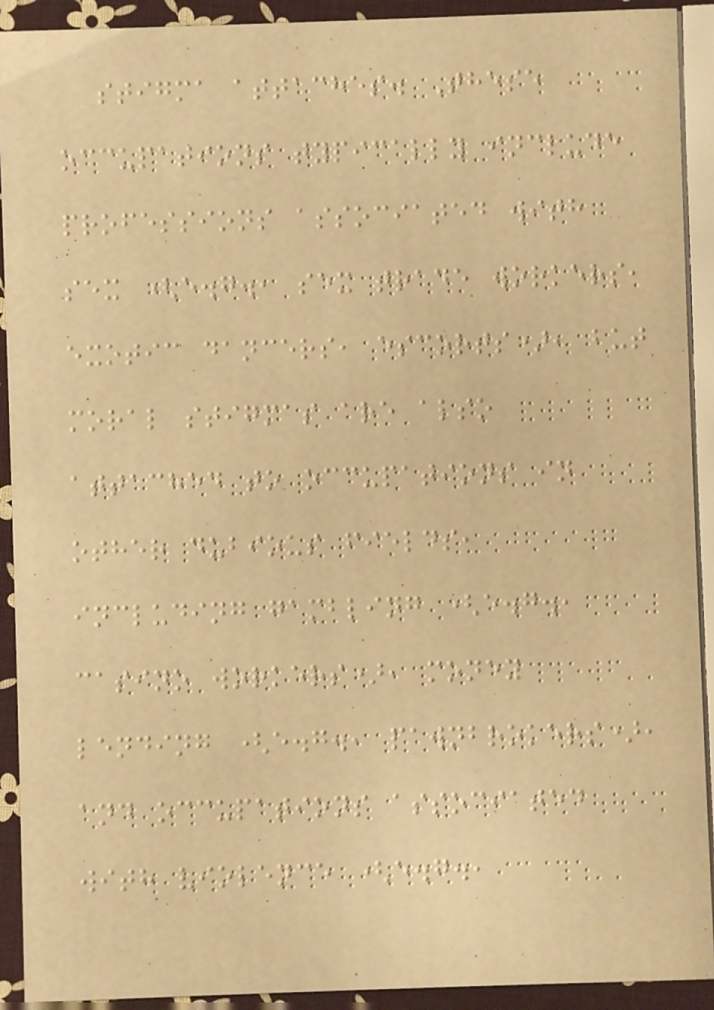stigma attaches. These
occupations typically include
professions associated with
sex (e.g., sex trade workers,
exotic dancers, escorts), but
moral stigmas are also
attached to occupations in
other dubious fields,
including gambling (e.g.,
casino workers), money
lending (e.g., pawnbrokers),
and occupations associated
with violence (e.g.,
